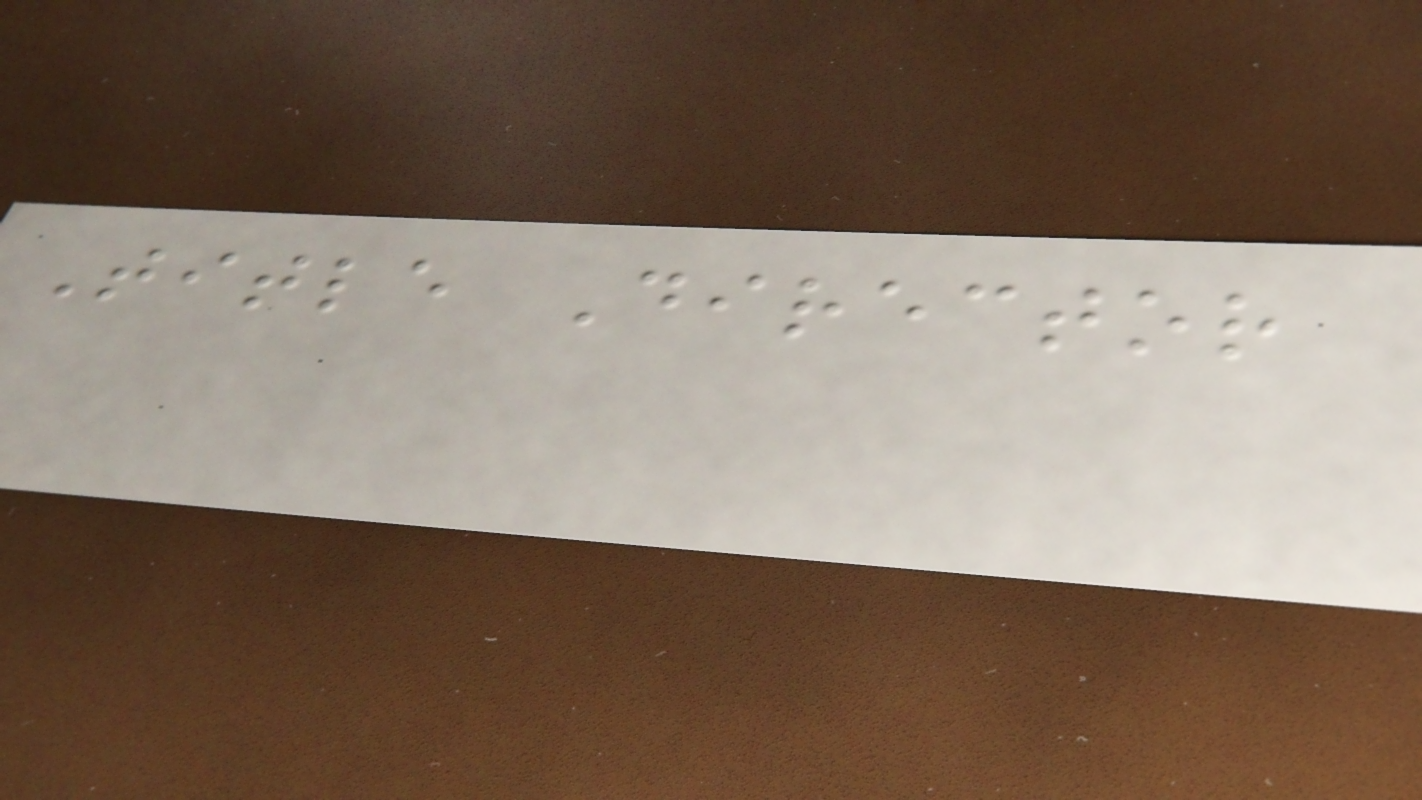Title Director
